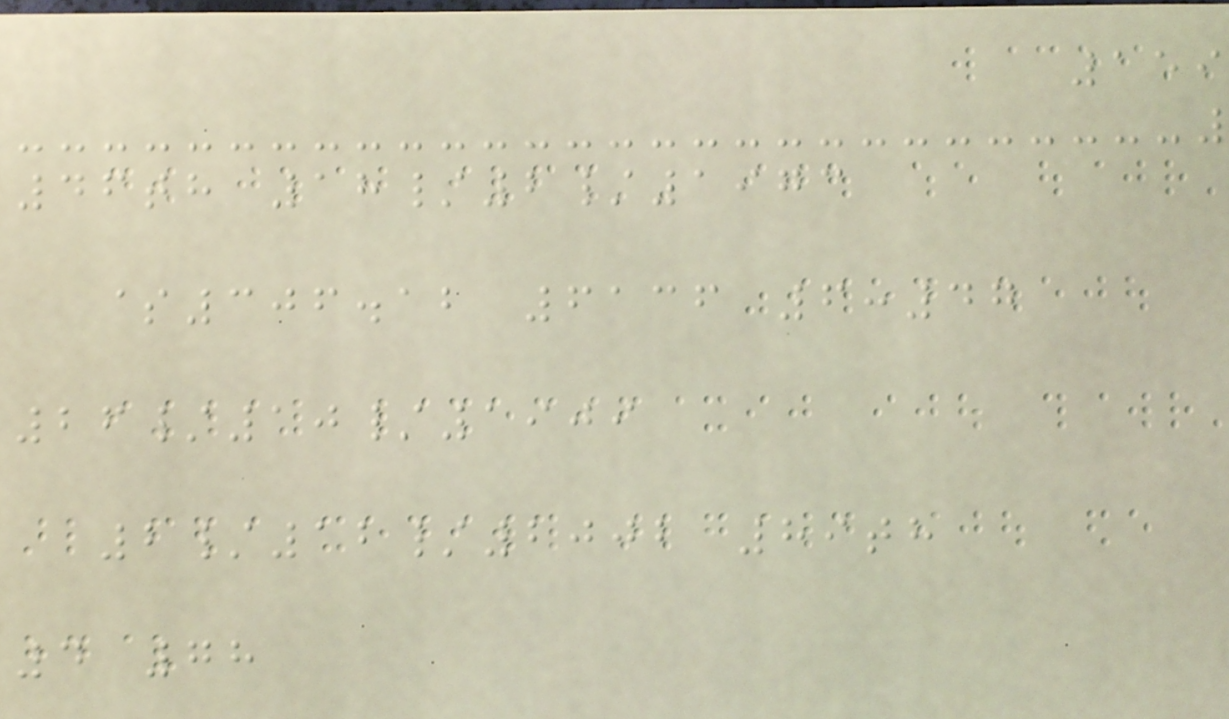159
46th 18/2/1973
$306.12 6136 6:47
26/10/1909
2/12/2002 89th
4 78
